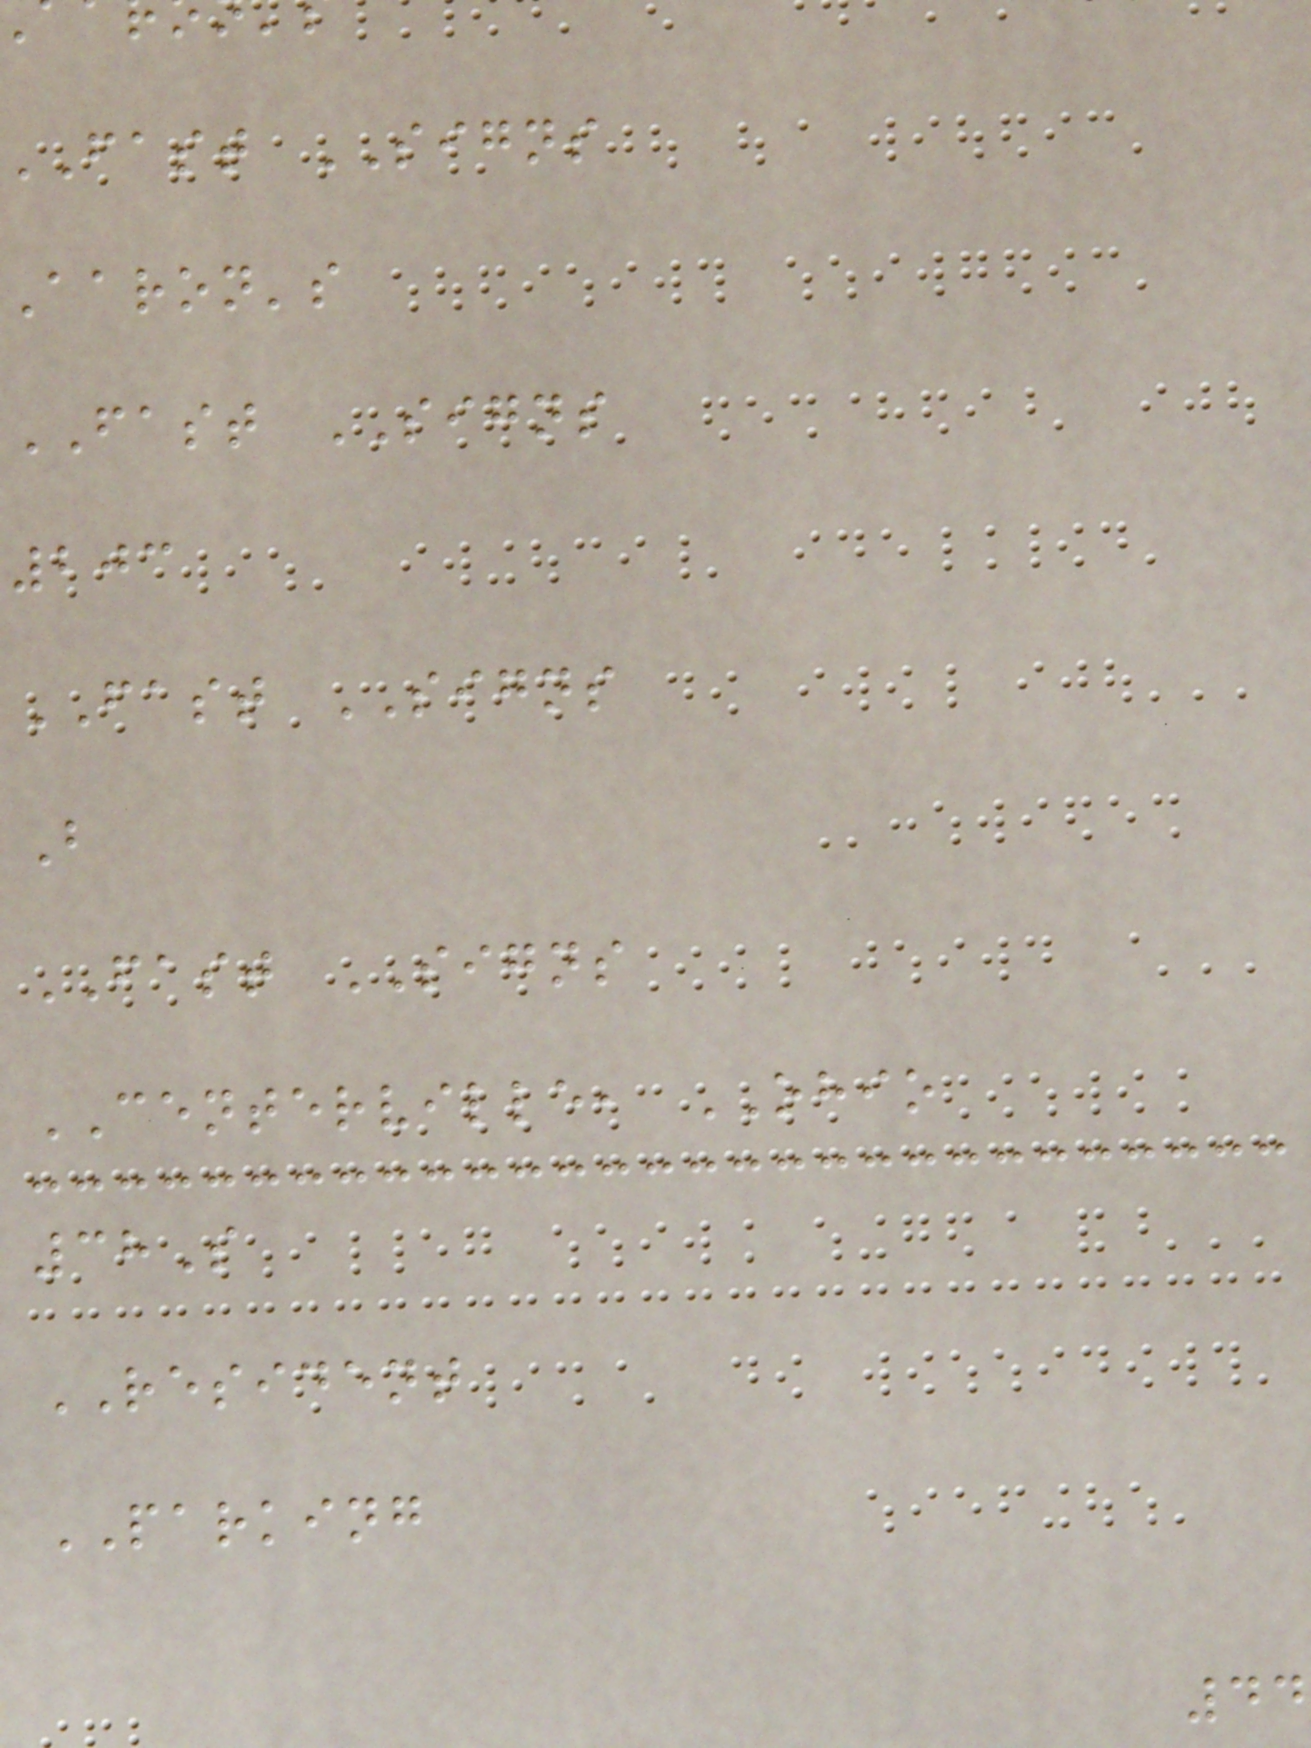fast SIGNS
Aaron's
FAST SIGNS
203
FAST SIGNS
B
FAST SIGNS
CENTERVILLE, OHIO
38S
RESIDENT
PARKING
44
